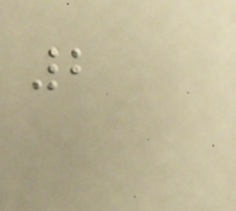2
